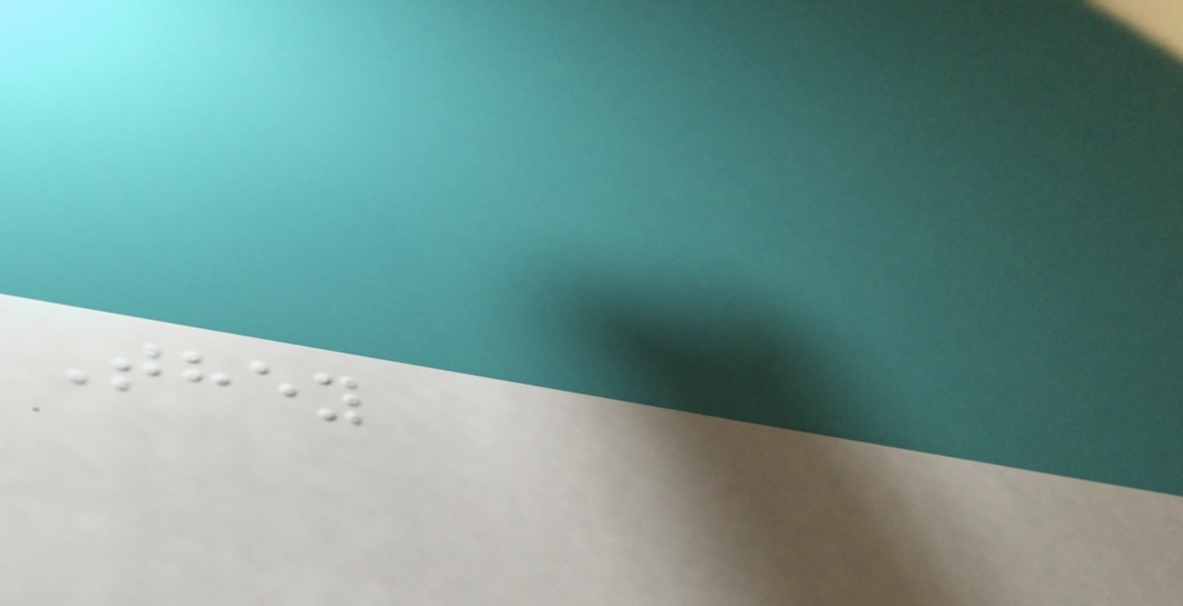They
